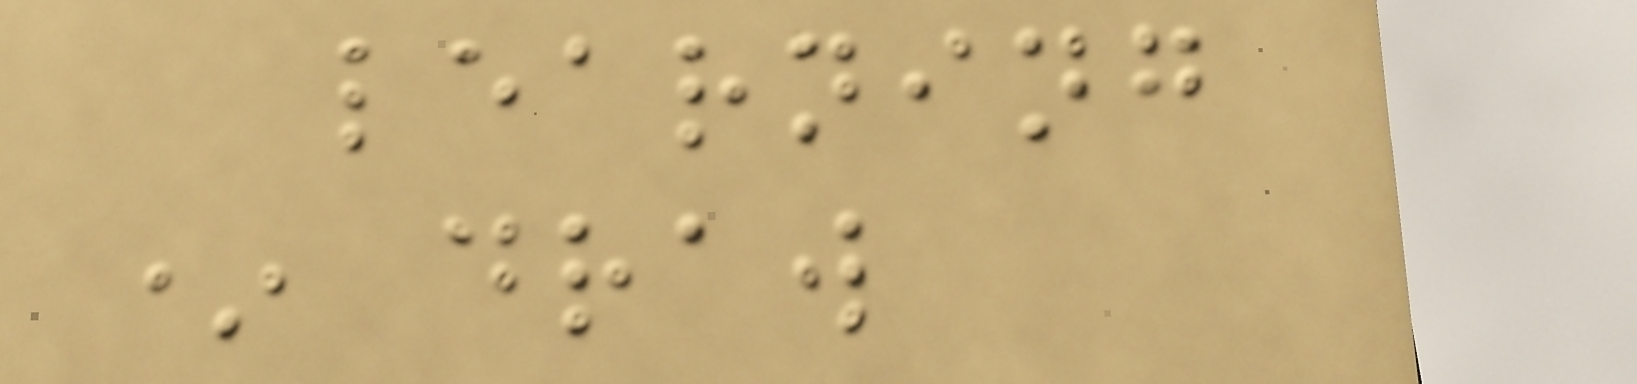learning
* draw
